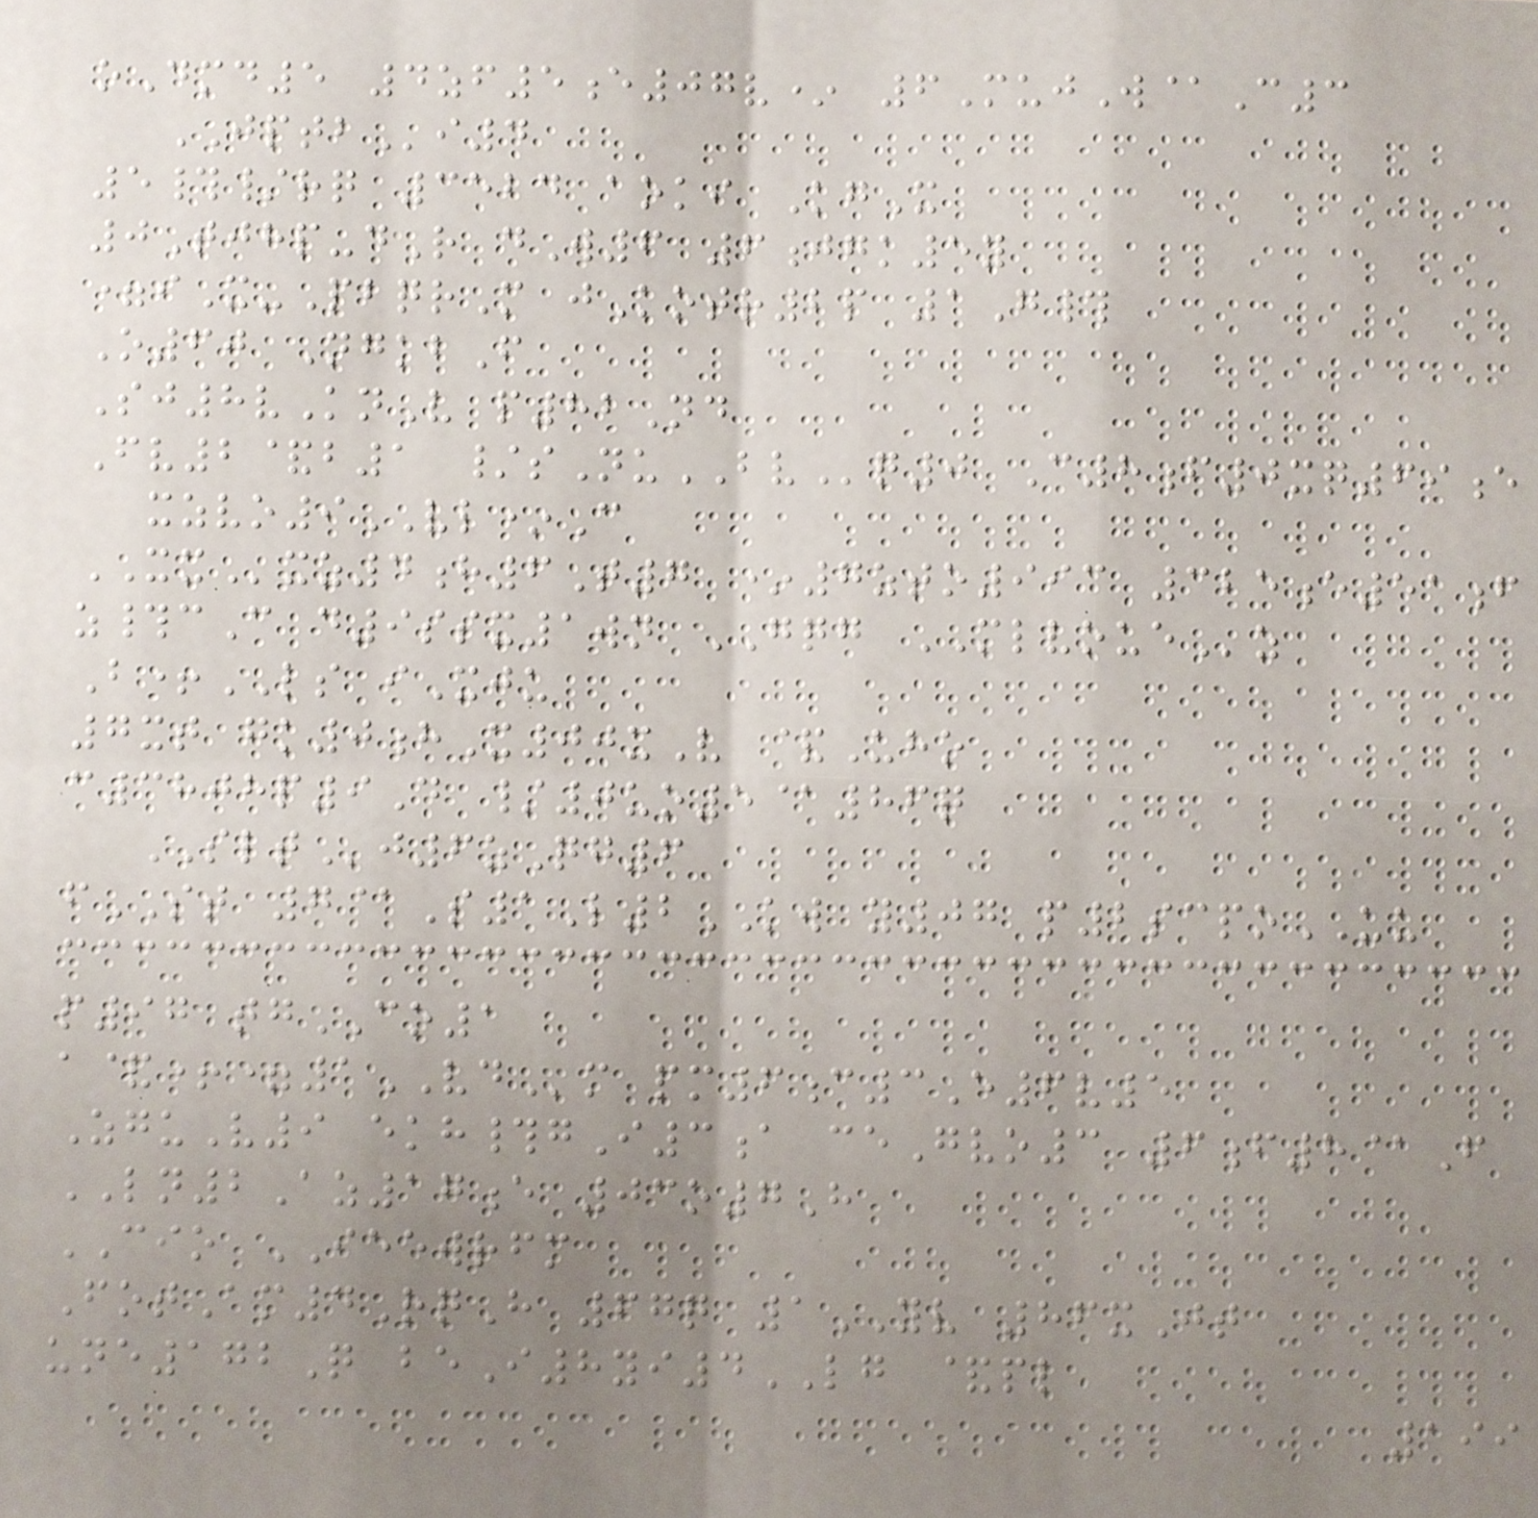oDmd5 4zf5e07v* 6MujW@C3
JPTBi4
5#/rq 3524 aoki KgX
0Tjhp-dR dW6 6jgk5y
=iX-PbqrM jKotr2p 1G#
O60 NgkbF
Sj8vKnV p82Nd
Fv2&b1 /sNuBVq0 C8f0xq69e
xzvo9VL*C
XXxz4h6T7 *7zto993 325e51f
z#cC d9ssx1wn GQG MLVOUEz
B+LS iXju
7xt gk0hX00xV &Uho
c3808p9D /0uo5@86q
SLTj6zQg6
fST 7@S1L2KW y07 p2scpoUU
p97 tgCO1
a&+=1VDm pm6c3E6v5
ZguV9 ekh#gI3a ceGvo3 6f8@F
LN2Az17e 03o7H
CIO IEEWRFM
FotAm4RqH 67q 1YV 86xJt
une172Q beI8yi4LG &pl
199
